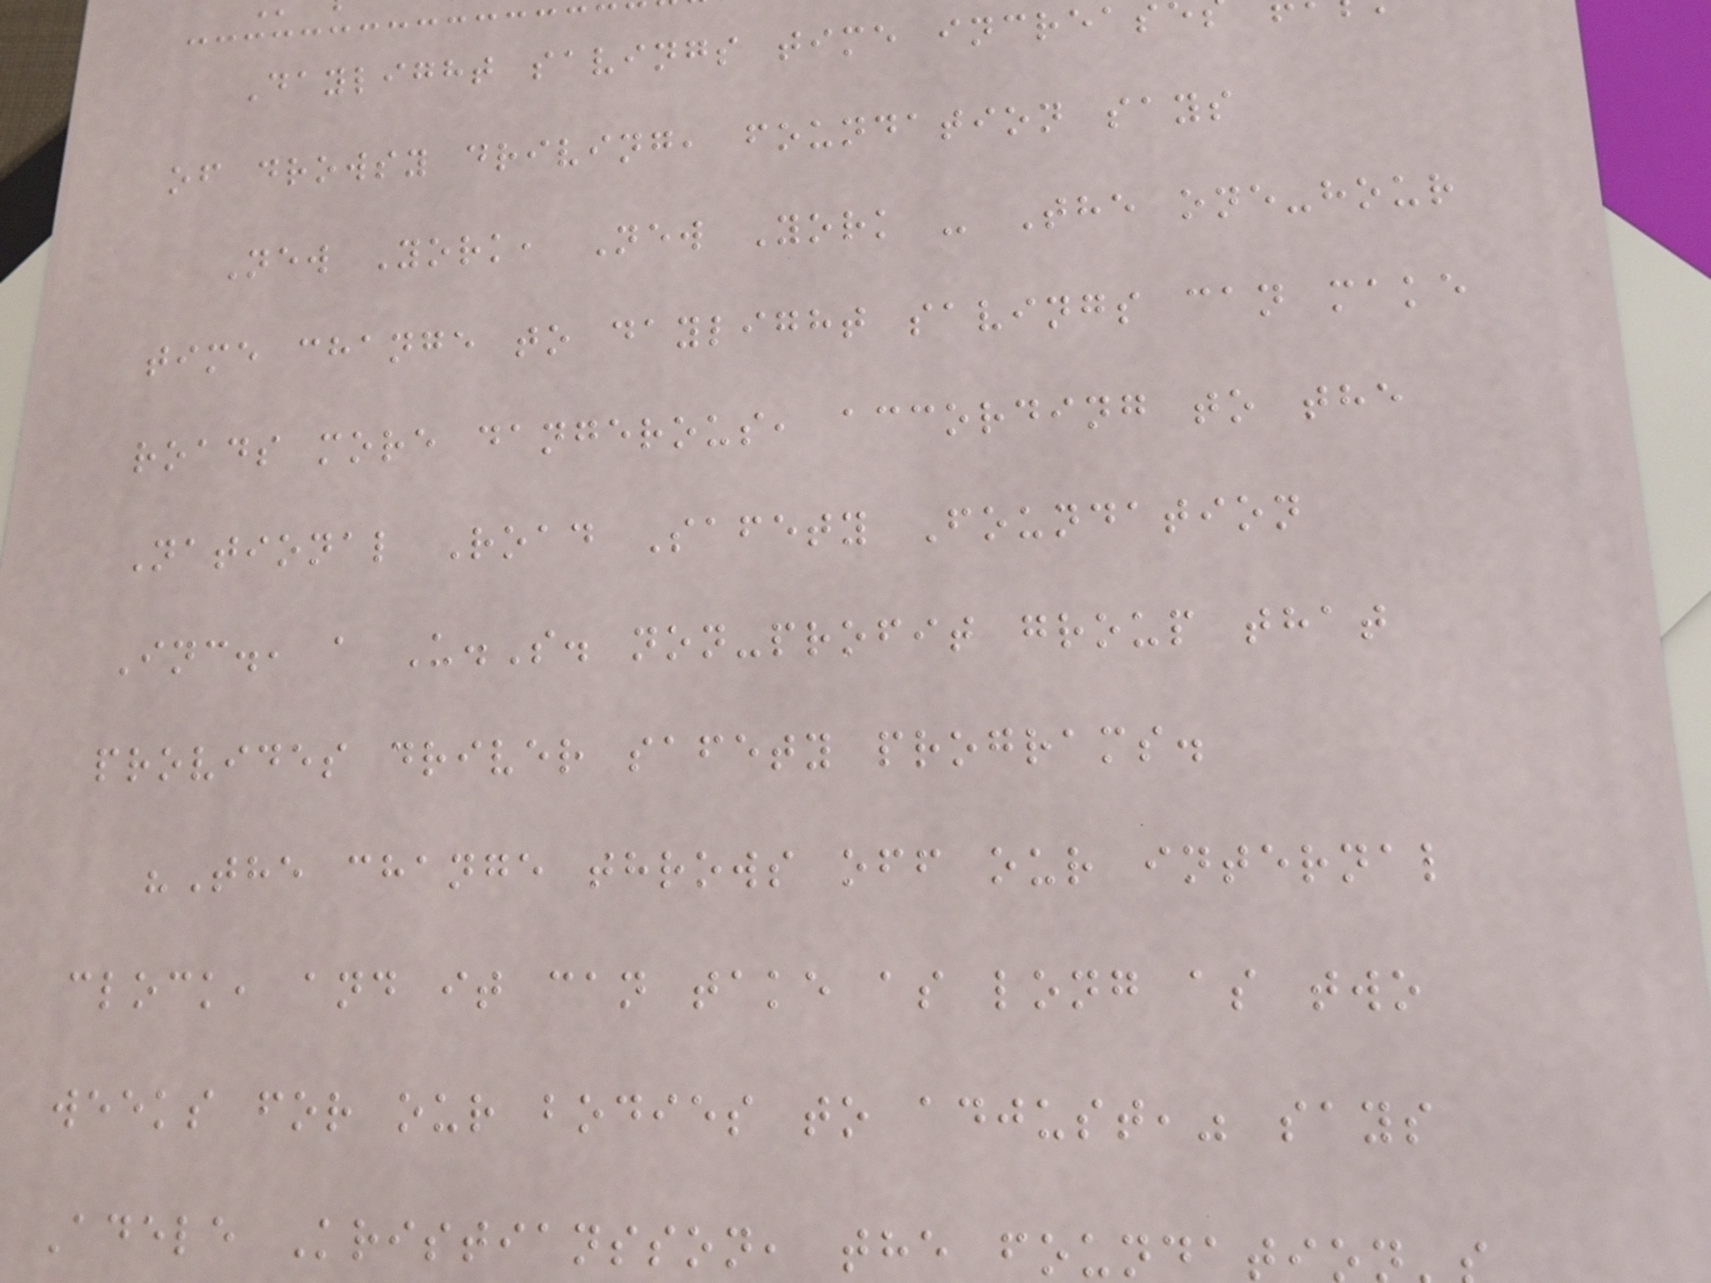Daylight savings time increas
of drowsy driving, foundation says
New York, New York - The one-hour
time change to daylight savings can make
roads more dangerous, according to the
National Road Safety Foundation
Inc., a U.S. non-profit group that
provides driver safety programs.
"The change throws off our internal
clock, and it can take as long as two
weeks for our bodies to adjust," says
Adele Kristiansson, the foundat
